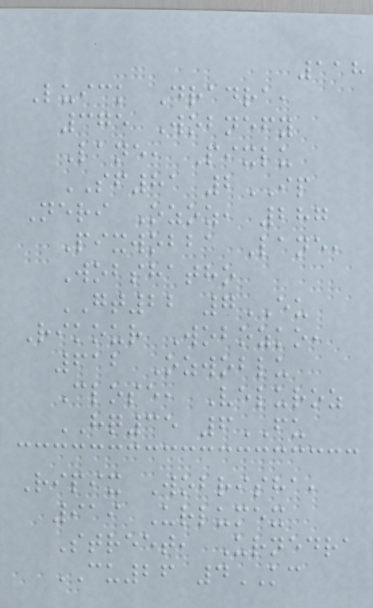118
Luick Dradra,
375 Wobnefy
Lane, Pixlu
SF81 2IP
Neri Ozoz, 287
Pixwobba Lane,
Wobshatho
GT22 7EU
Rikour Wobozko,
612 Ozwoblu
Close, Veluroz
HQ35 6FU
Ripix Wobrisha,
919 Urlumex
Street, Urnedra
CU26 4KC
